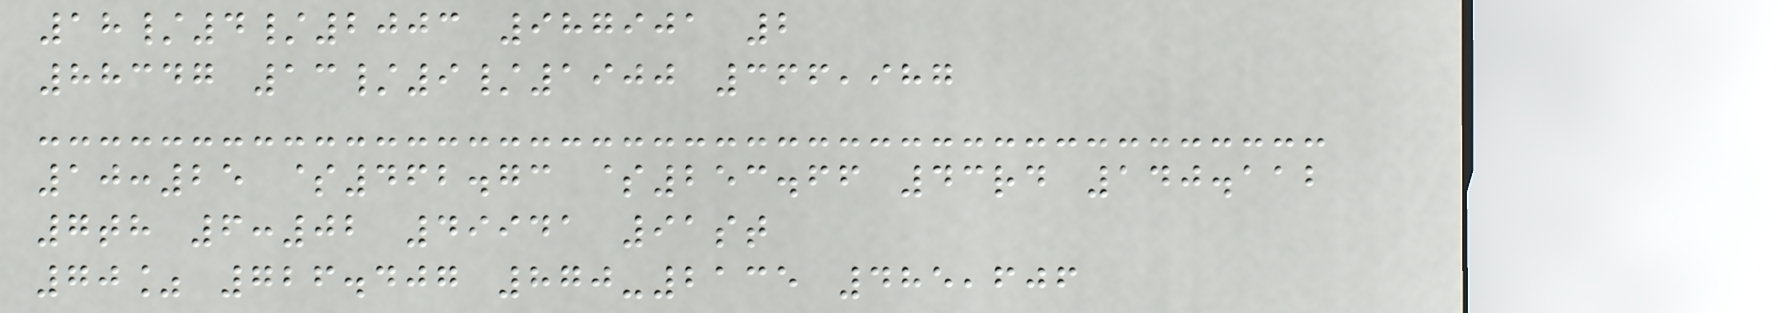18/4/2003 987901 2
88347 13/9/1900 366,987
10:25 $462.73 $253.66 43rd 140.112
7th 6:02 49941 91st
70% 726.407 870-2135 485,606
